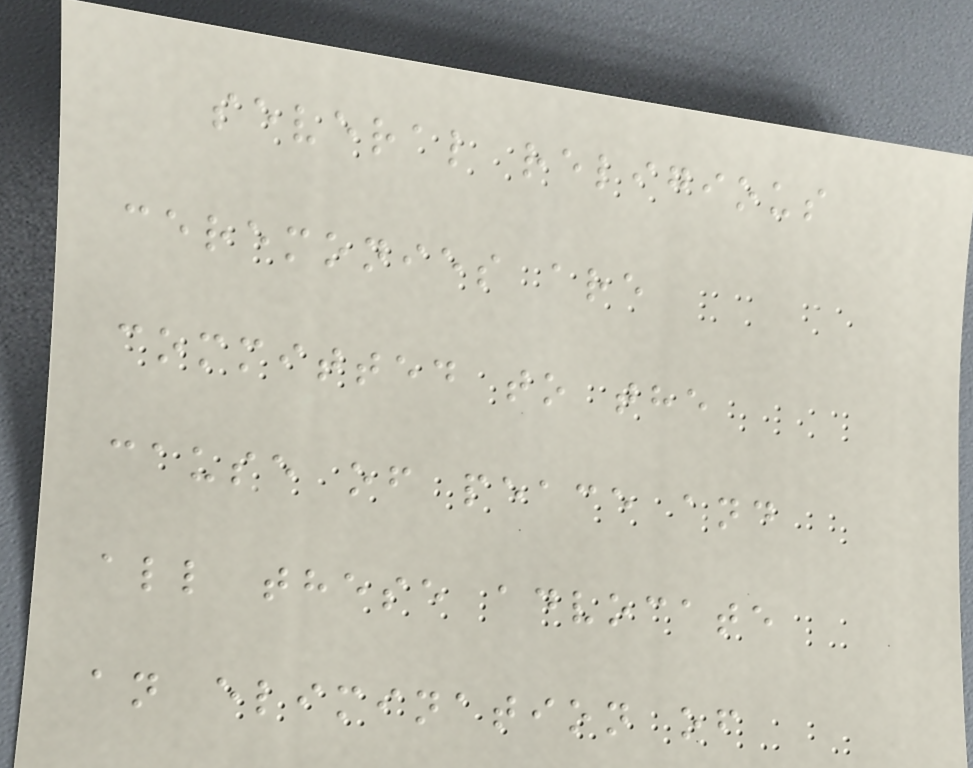several religious
ceremonies are
committed to the
cause of peace and
all these advocate
an elimination of
